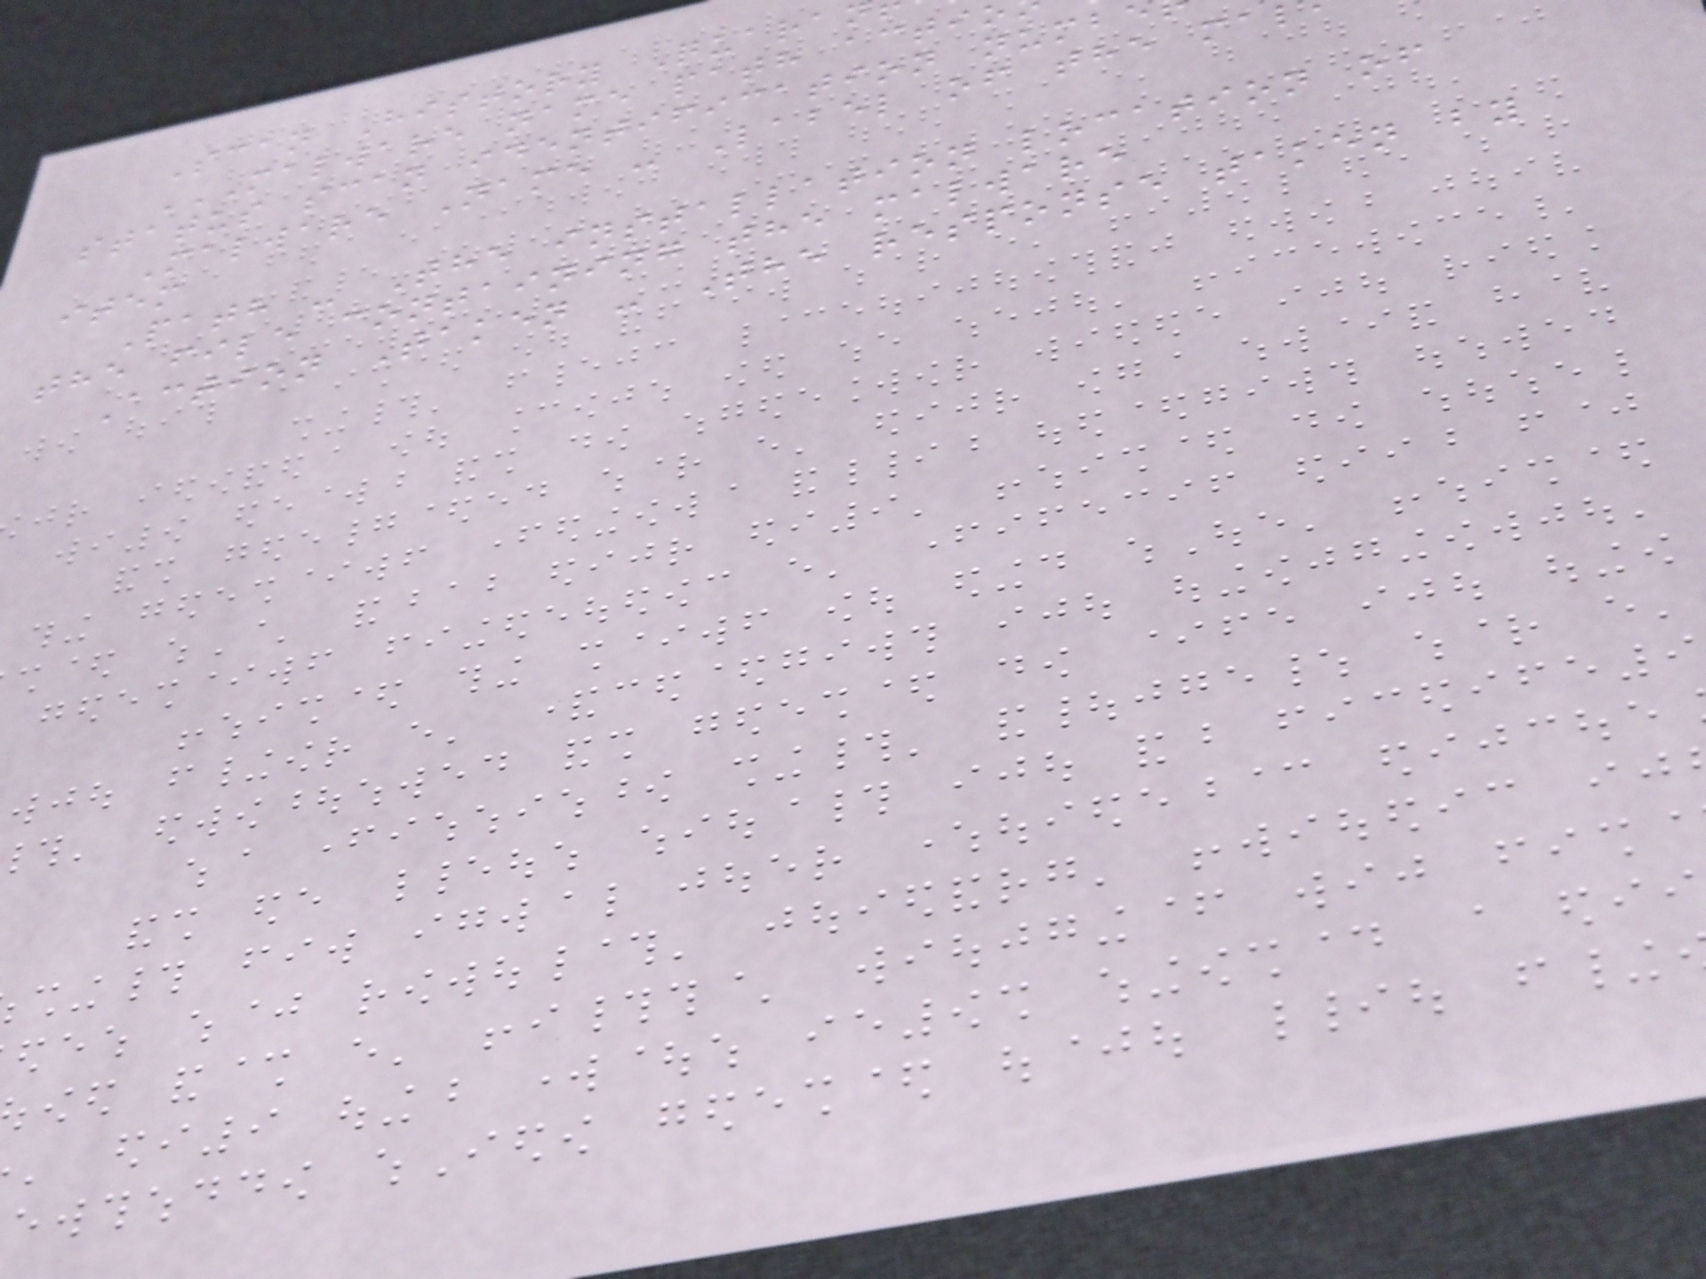Scan History Quara
status scan identification
Malware Name - Label of the ma
item
Path - The installation location of
the file containing the malware
Action Taken - The response taken by
